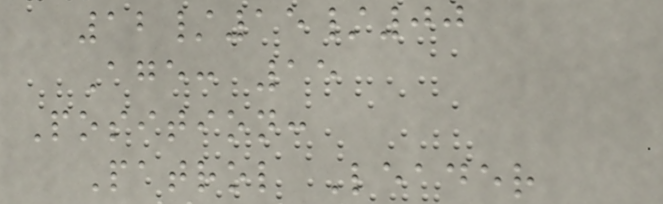12/15/00
Age: 15
Position:
Patrol Leader
